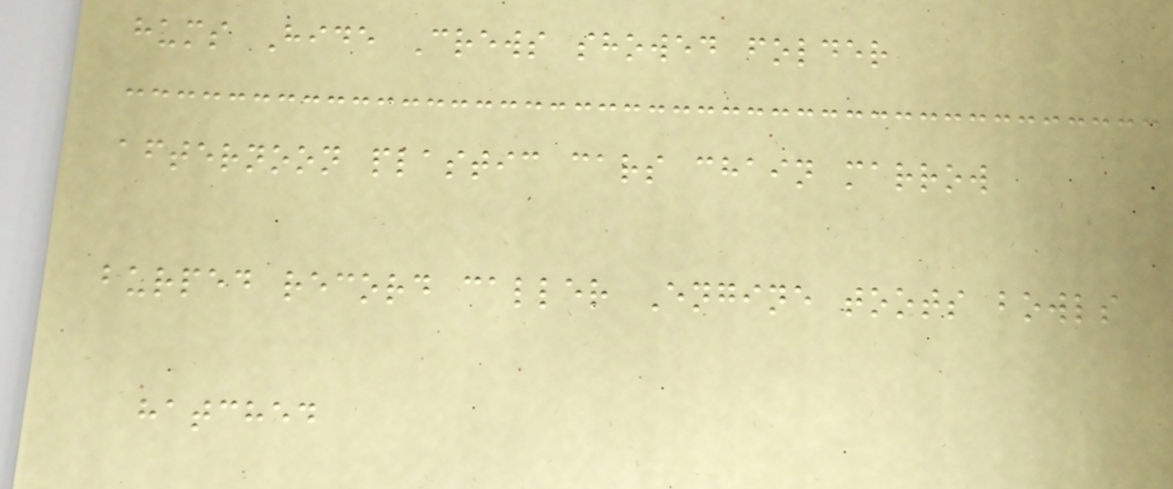hums Hide Crews showed folder
afternoon plastic cars chain marrow
burped record caller Engine toots bowls
hatched
